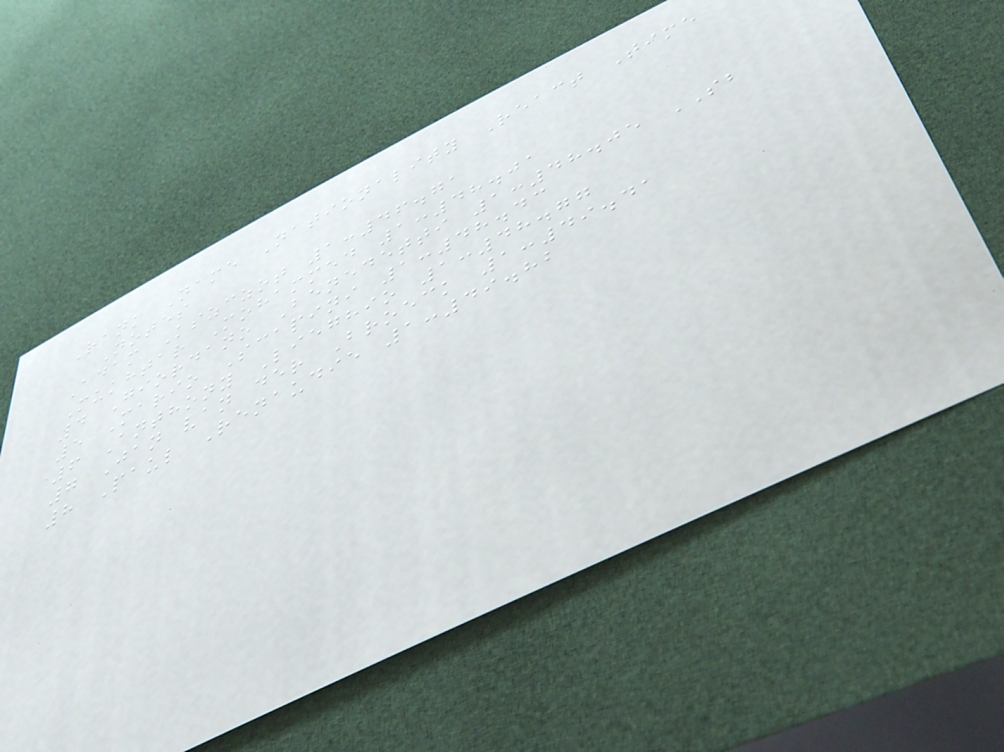Rank Name Nationality React Time
Notes
Adam Kszczot 1:46.71
Mukhtar Mohammed 1:48.01
4 Giordano Benedetti 1:48.05 SB
5 Mario Scapini 1:48.43
6 Anthony Lieghio 1:48.77
7 Jan van der Broeck 1:49.41
8 Paul Renaudie 1:49.82
